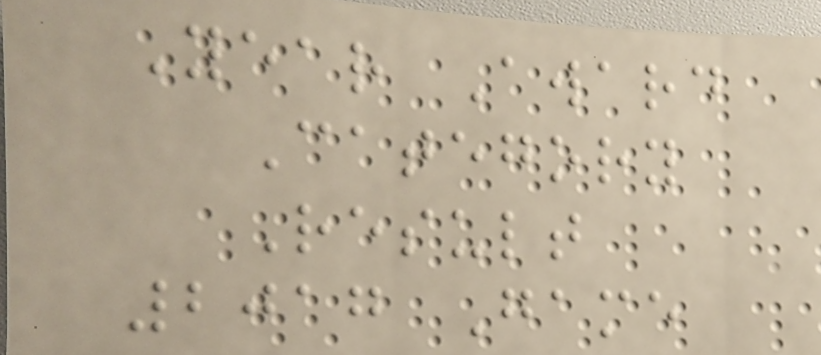Year Award
Category
Result
2017 Game
